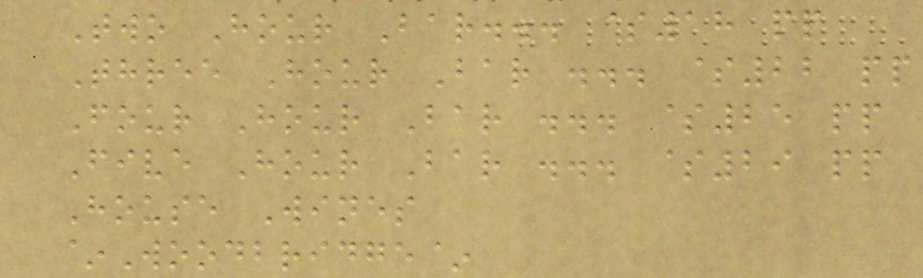Two Hour Bar... $18 pp
Three Hour Bar ... $22 pp
Four Hour Bar ... $25 pp
Five Hour Bar ... $29 pp
House Wines
~Woodbridge~
